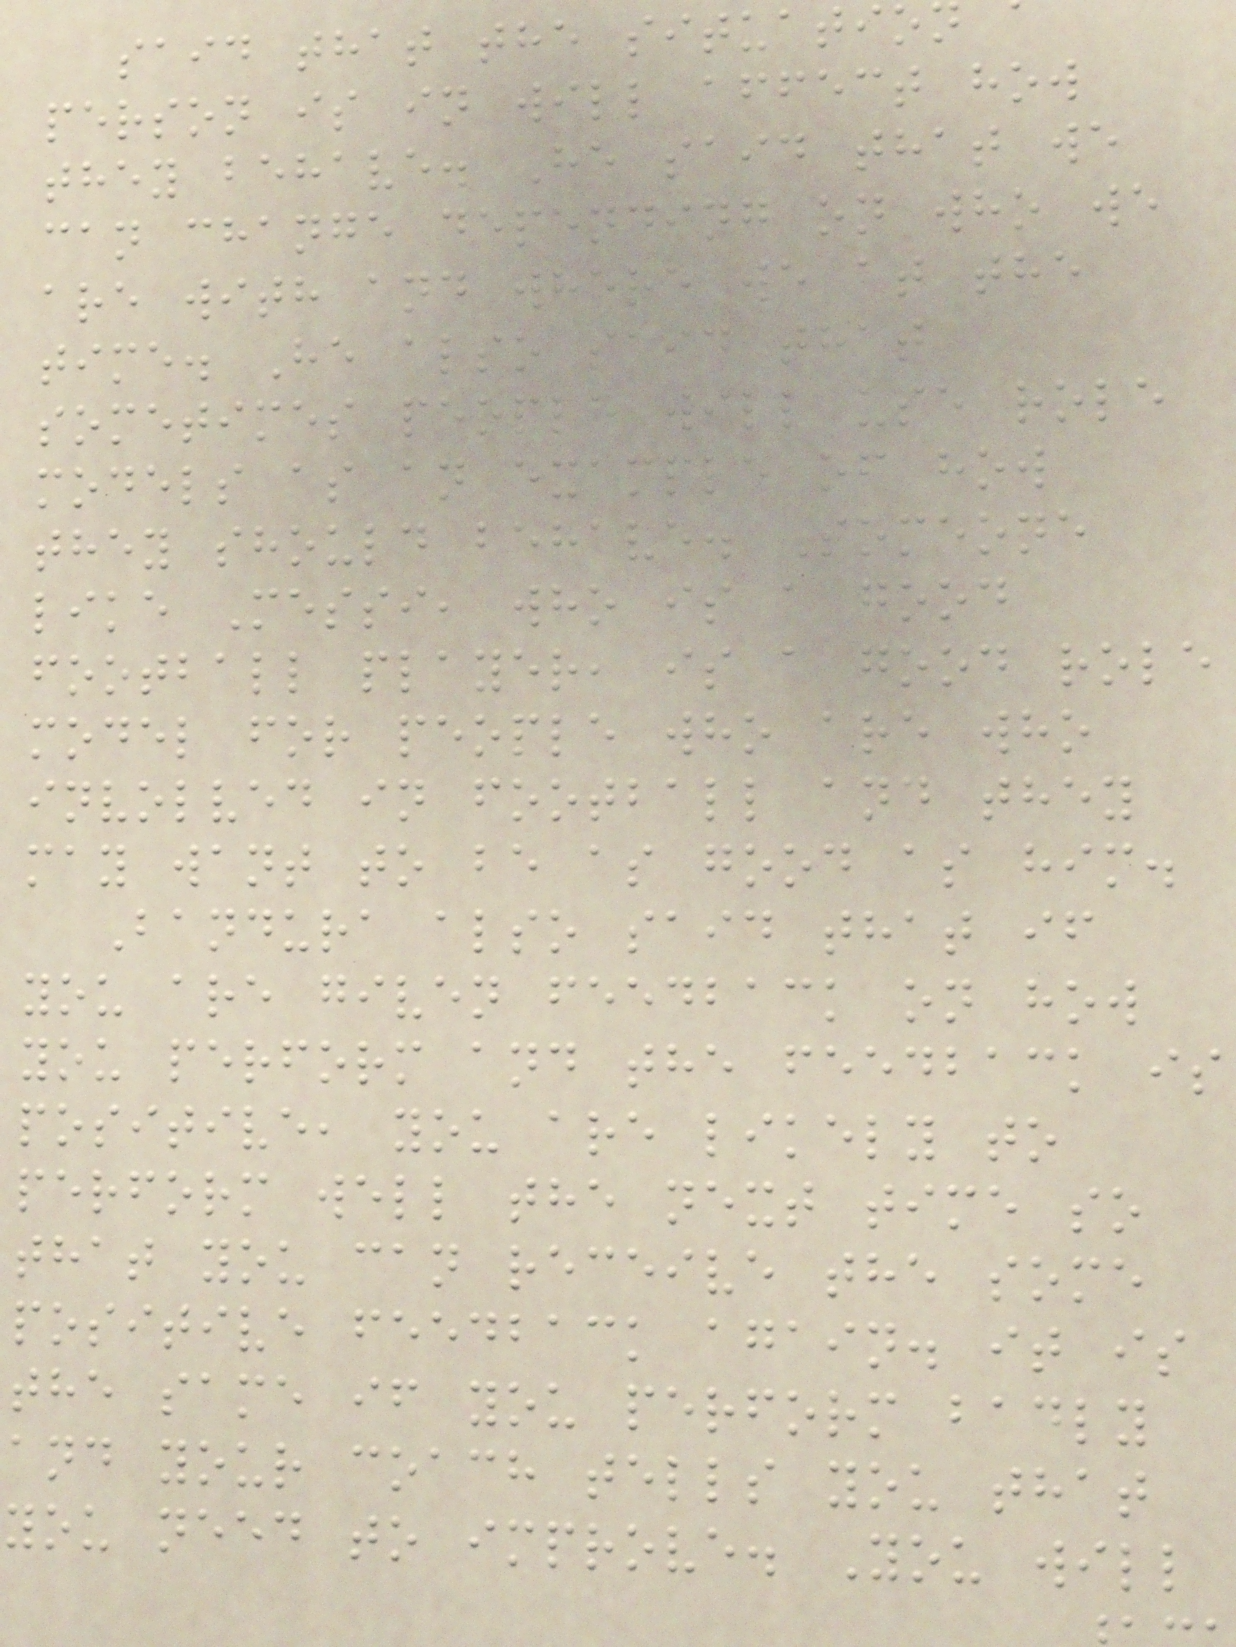said that the situatio
person is in will affect how
they behave. He said that we
can change depending on who we
are with and where we at the
time. He also said that
sometimes people will use role
models as an example of how
they should behave. Someone
like Messi, who is a good
football player, is a good role
model for people who are who
involved in football and they
may want to be as good as him.
Bandura also said that if
you are given feedback on how
you perform and the feedback is
positive, you are likely to
perform well the next time so
that you can receive the some
positive feedback again. it is
the same if you perform badly
and your coach tells you that
you need to improve. You will
